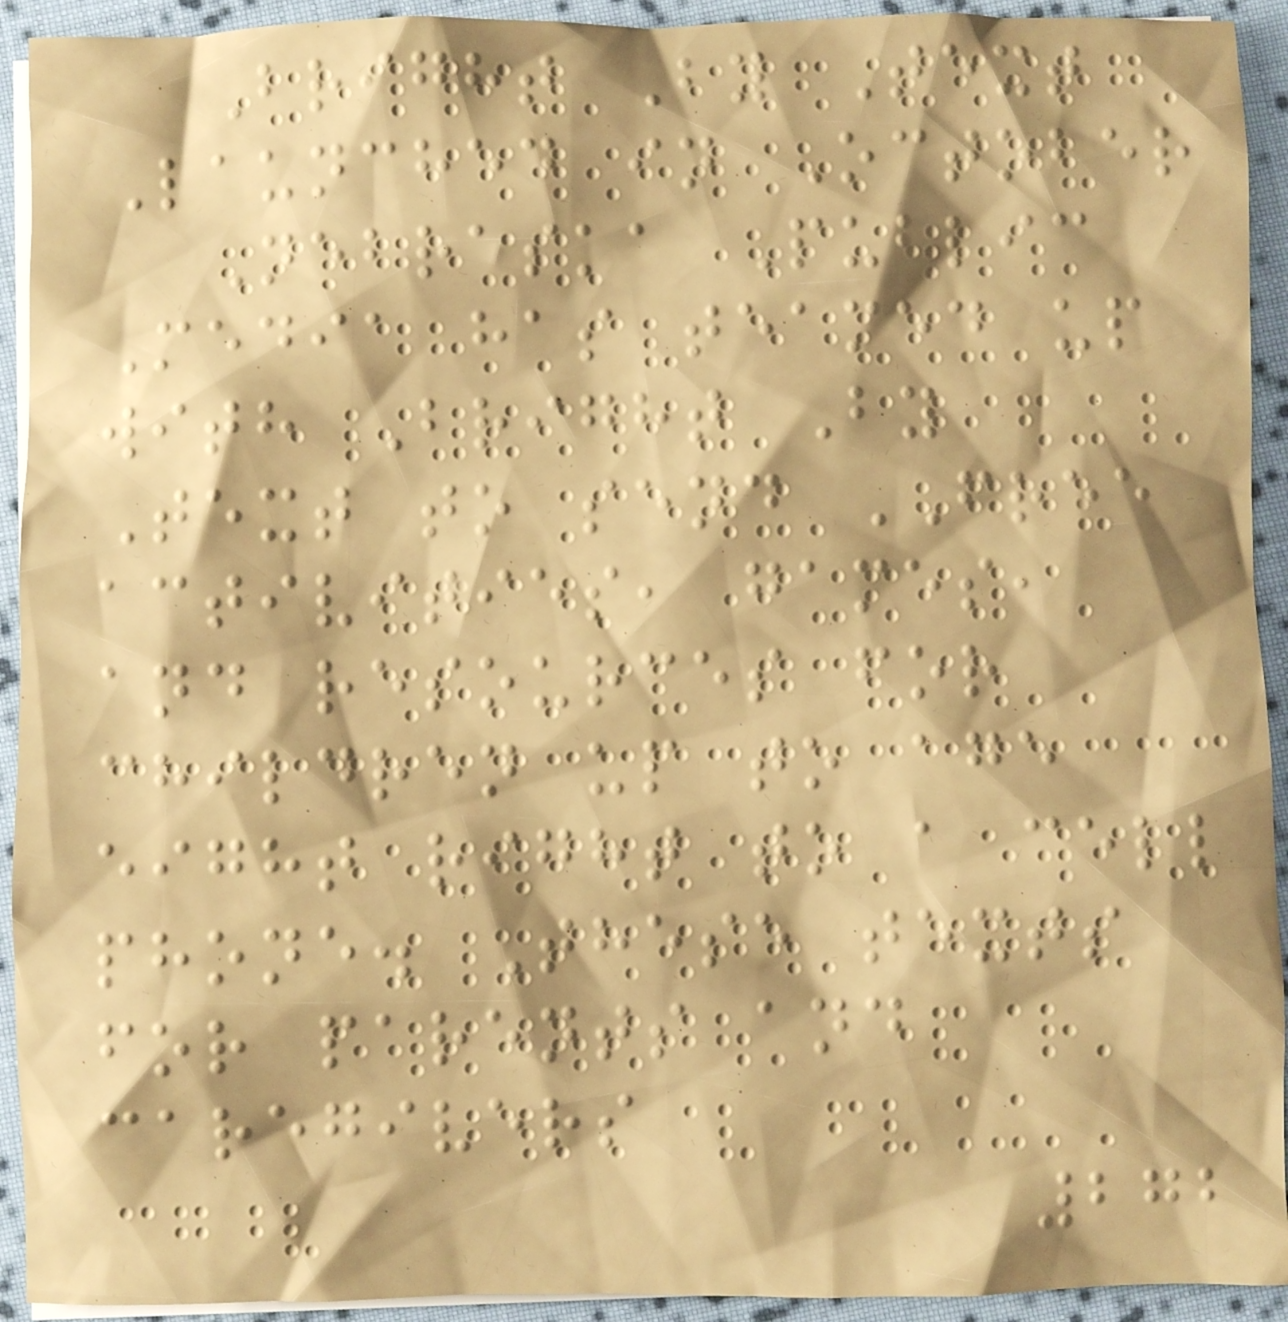Bright By Text
Launched in October
Nebraska Public
Media has teamed up
with Bright By
Text to send FREE
activities, games,
and resources for
children up to age
eight right to a cell
phone. These texts
for parents and
caregivers
272
